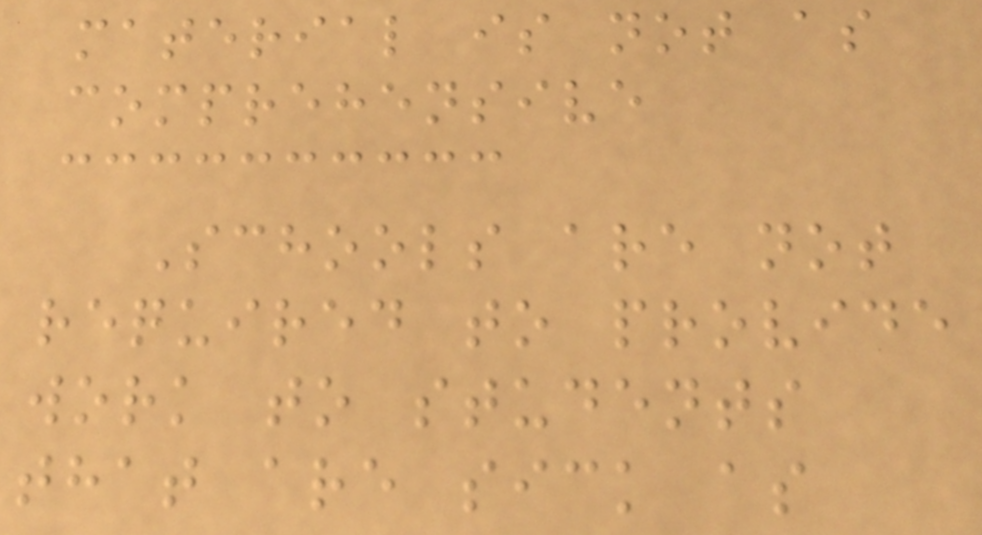material is not as
comprehensive
Schools are not
required to provide
work to students
that are sick as
